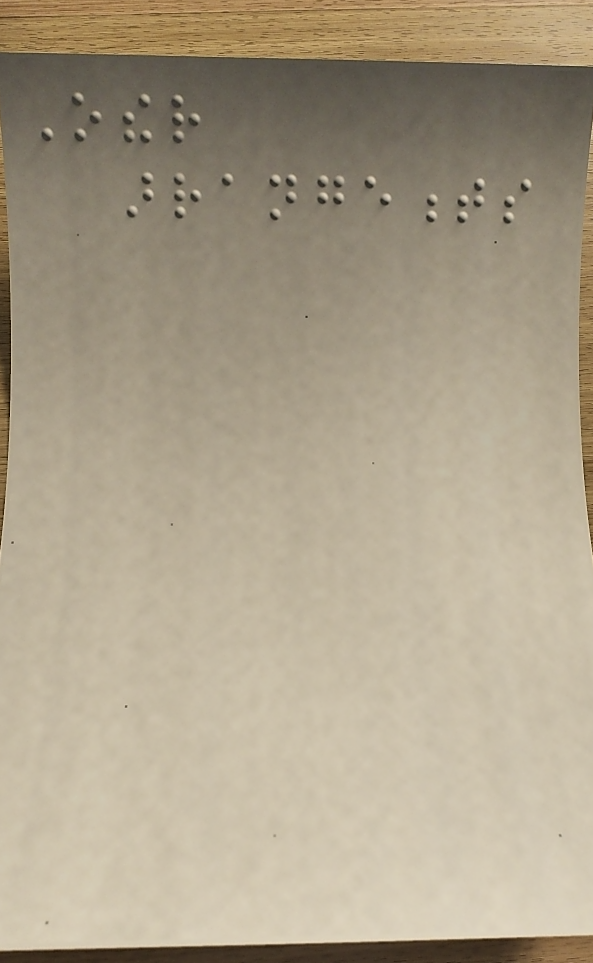Other
arrangements
